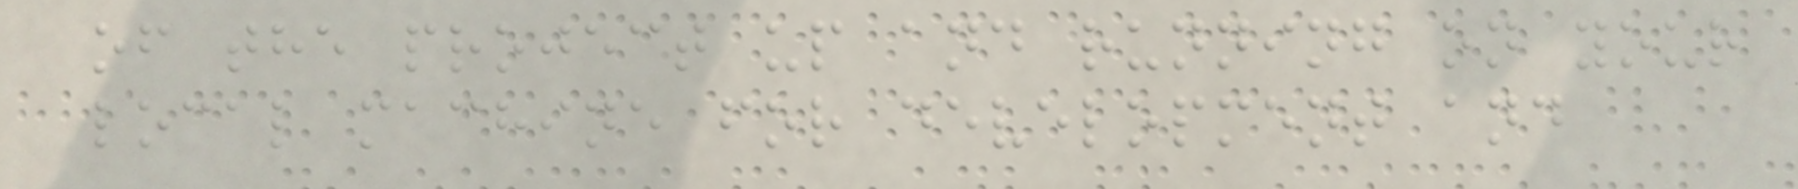of the project up and running on your
local machine for development and
